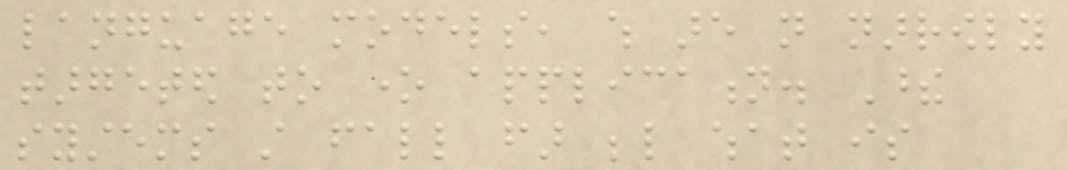language models, which are not narrowly
targeted to one application. These
systems still fall far below what is
